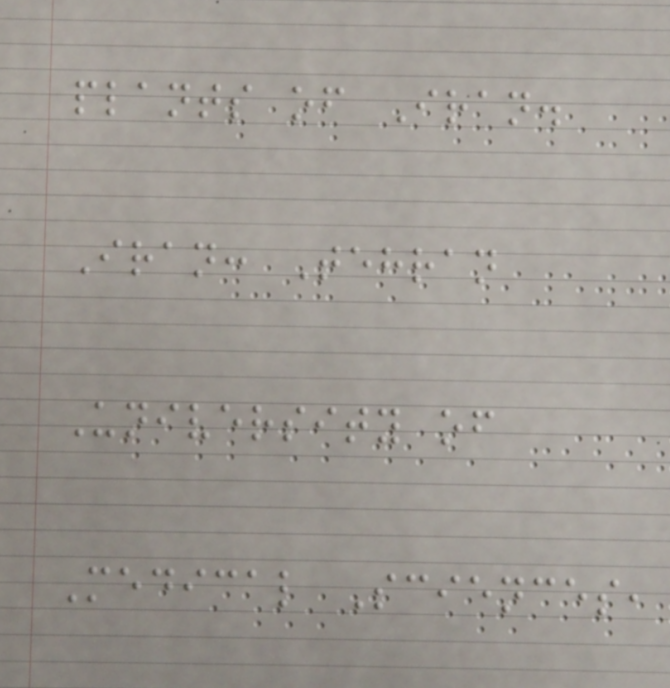plants of Iran.
Iran: Tehran
University of
Medical Sciences,
